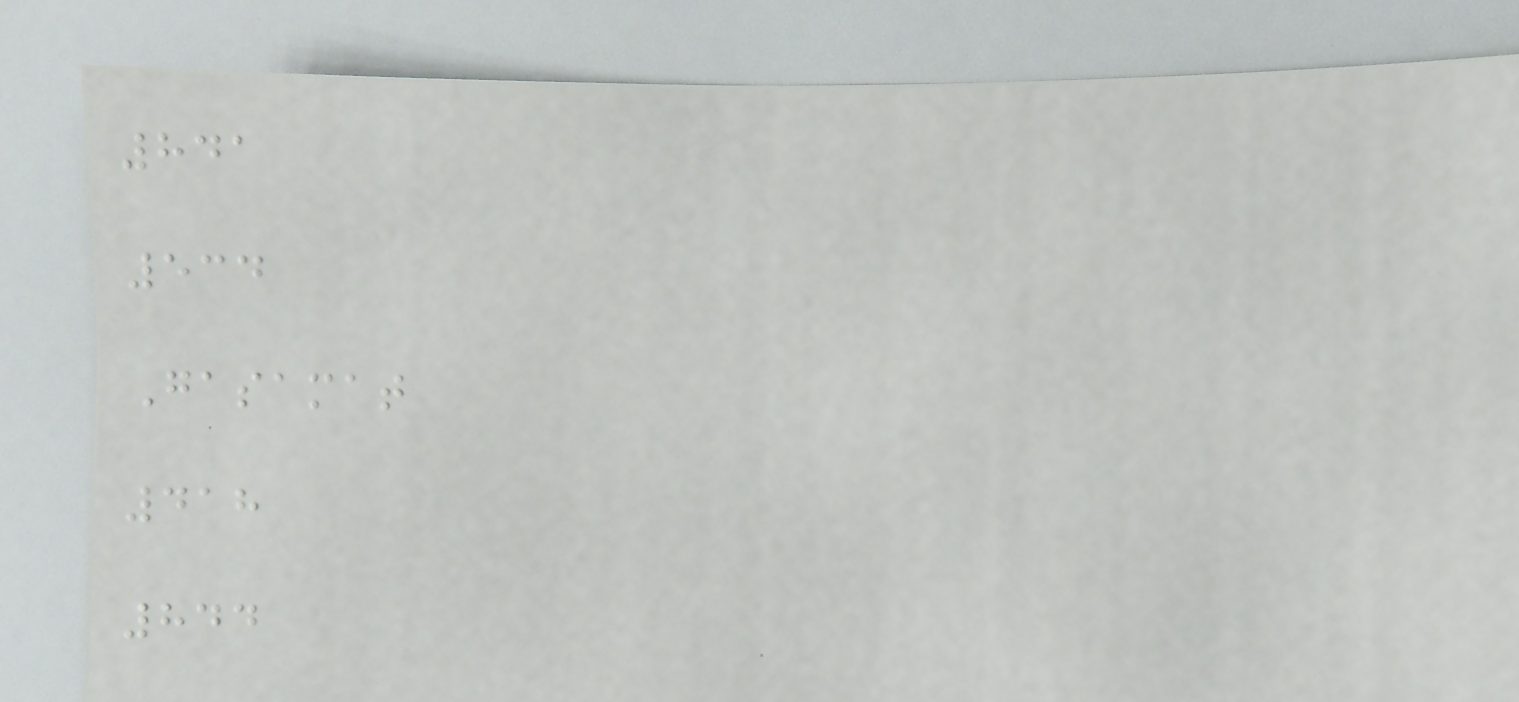841
534
Gasamat
418
844
